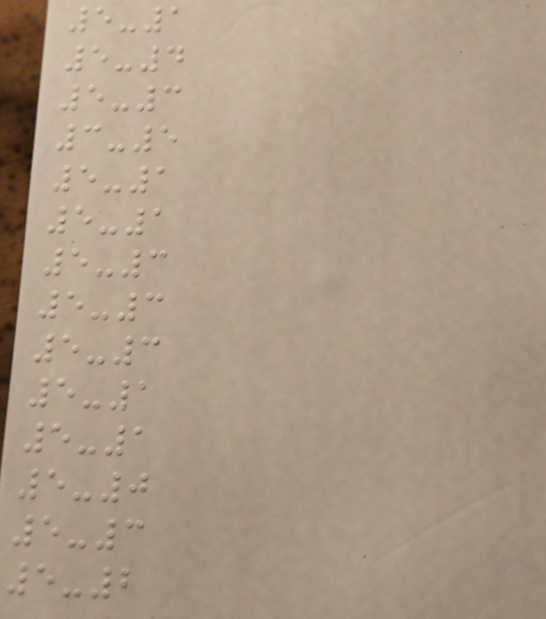5-1
5-4
5-3
3-5
5-1
5-1
5-3
5-3
5-3
5-1
5-1
5-0
5-3
5-2
